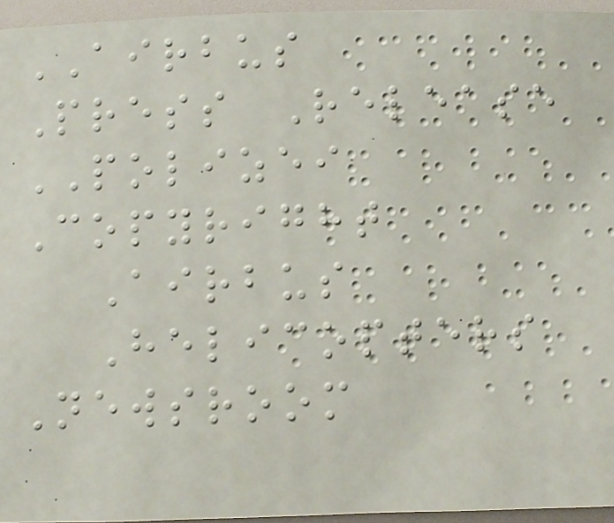AIRBUS
Press Release
POLIZEI
Copyright
Airbus
Helicopters
Newsroom
